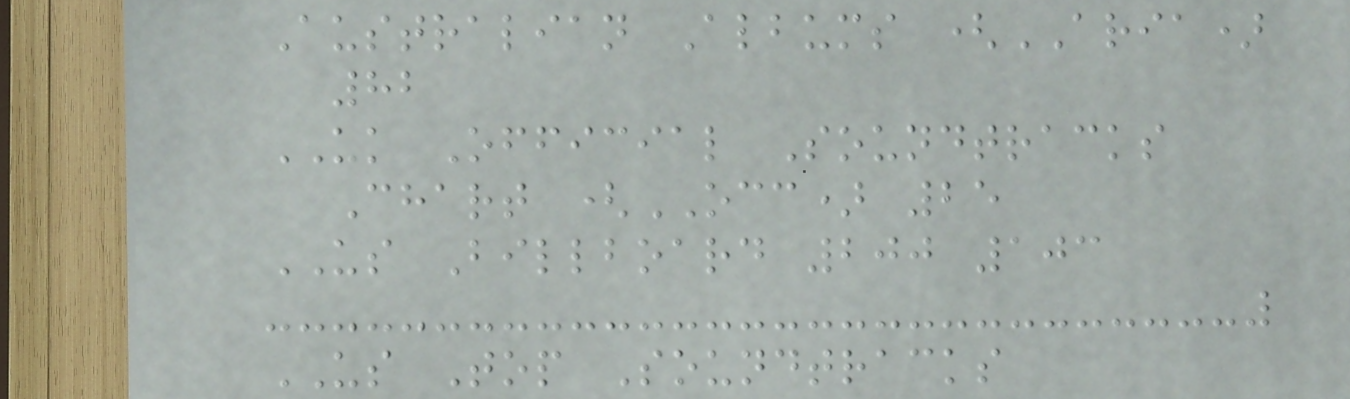Australian Albums (ARIA)
82
UK Official Soundtracks
Chart (OCC) 25
US Billboard 200 103
US Top Soundtracks
